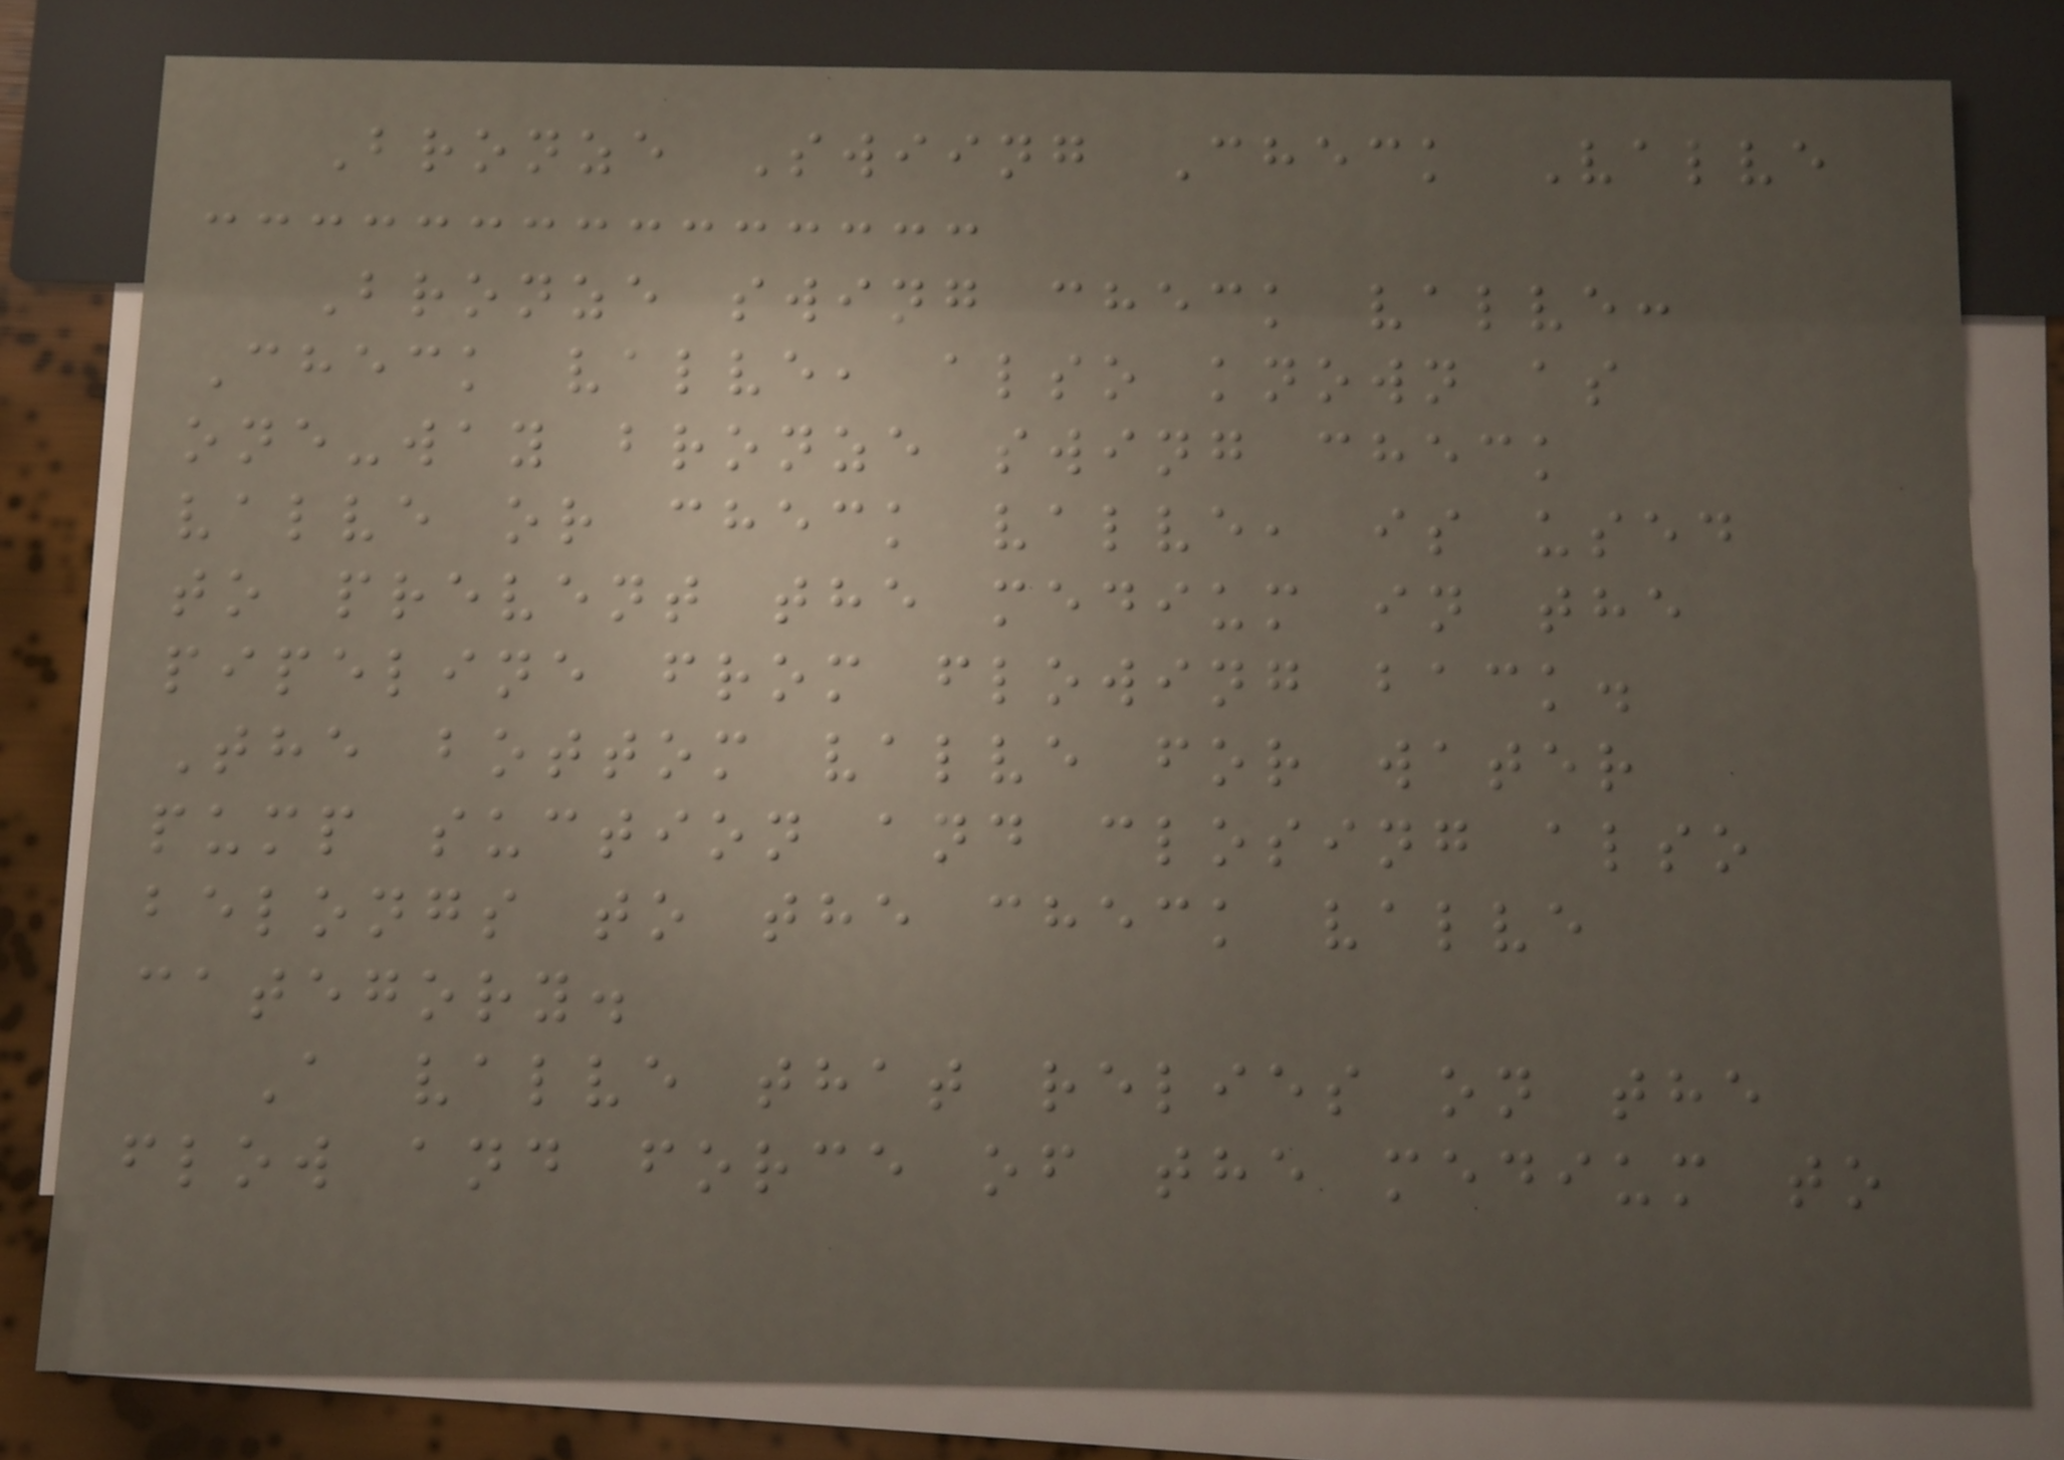Bronze Swiing Check Valve
Bronze swing check valve:
Check valve, also known as
one-way bronze swing check
valve or check valve, is used
to prevent the medium in the
pipeline from flowing back.
The bottom valve for water
pump suction and closing also
belongs to the check valve
category.
A valve that relies on the
flow and force of the medium to
